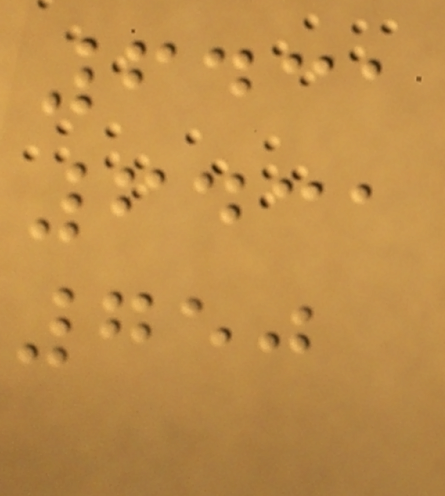6431
6431
750
